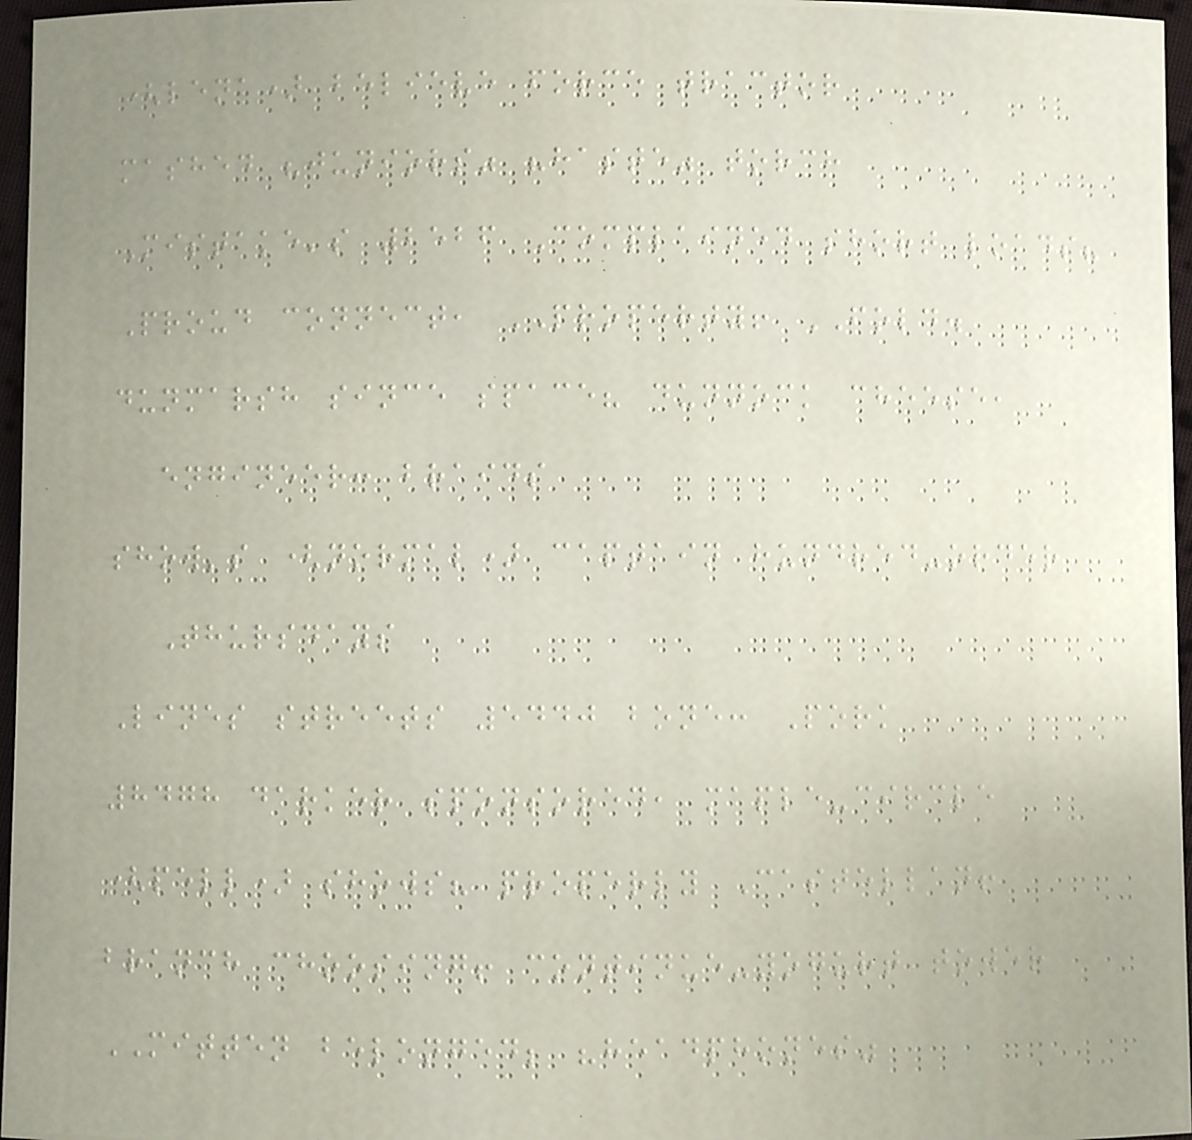(lena) believe force tractor
mashed "juniors" "haste" torch
Mistake's 2526 Complained short loads?
Proud connect, PROPERTY! FOLD.
dunmarsh since space? dunnock cheese,
engineer: braids
show's (normal) captain hundred-order
Thursdays
Lines streets 5440 bone: Pork
8478 darker sponsored, maple-circle
(pell) shows? properly Castellan!
branch choosing! continue-yogurt tower
MITTEN belonged; "headphones"
